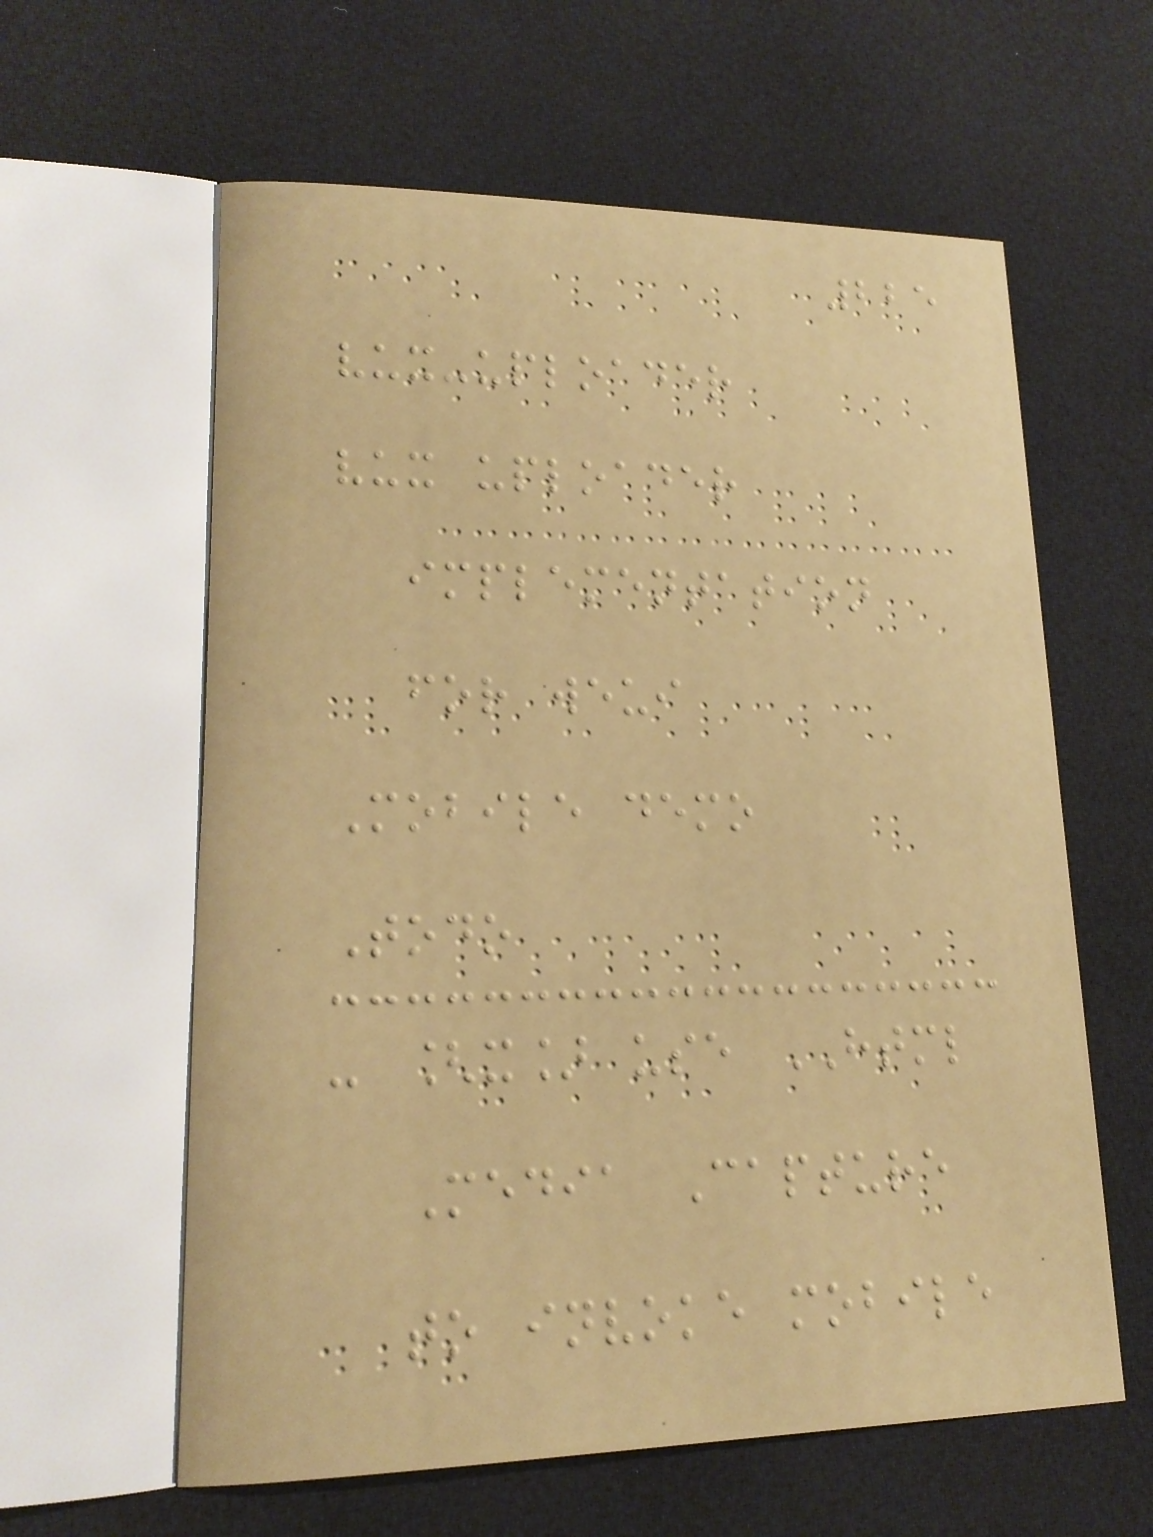225
vux-uploader
vux uploader
implementation
for weui
Mobile demo
Todo
- [x] use HTML
Media Capture
to invoke mobile
